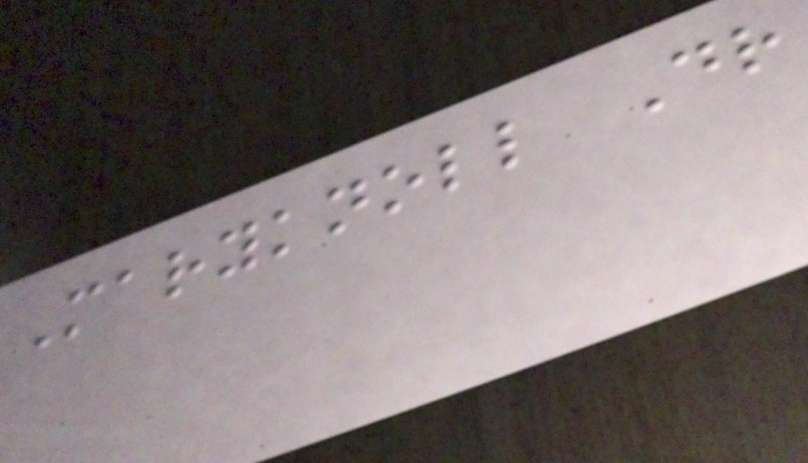Maryknoll Dr
